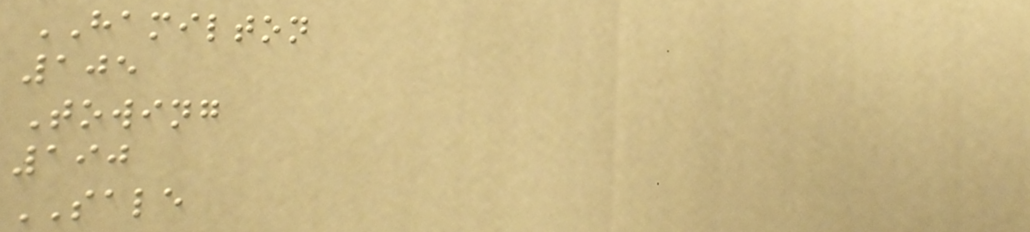HAMILTON
105
Towing
190
SALE
